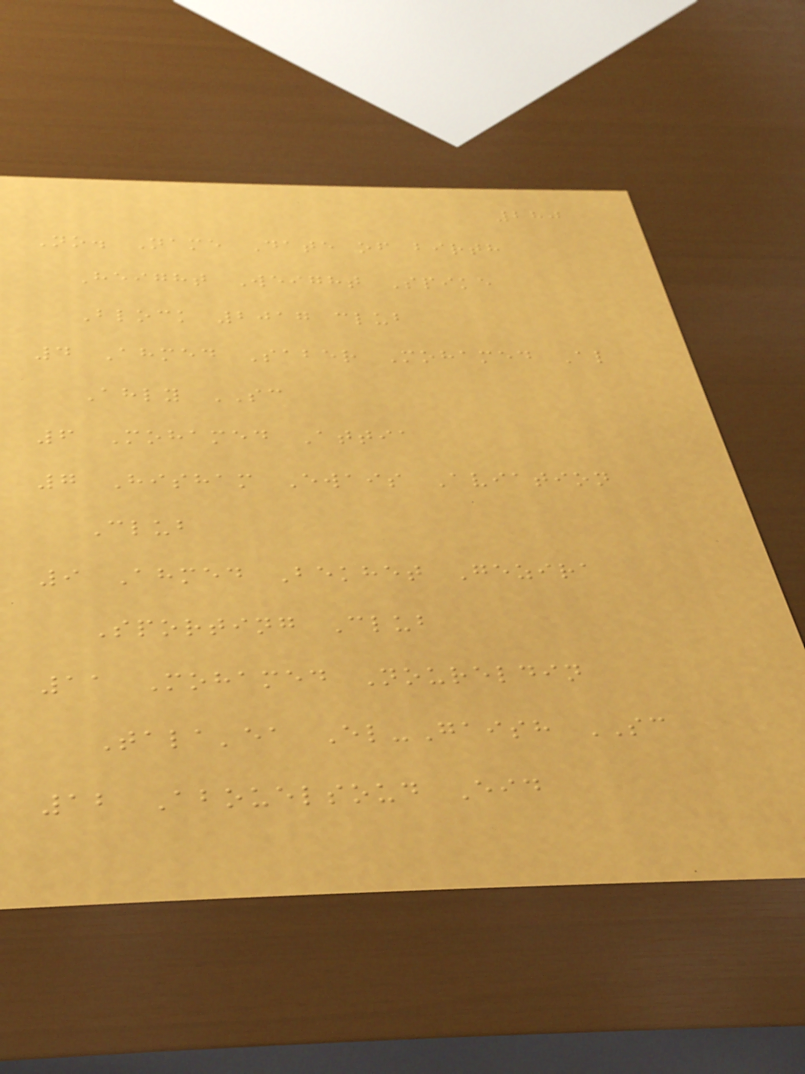280
No. Name Date of birth
Height Weight Spike
Block 2017 club
4 Ahmed Saber Mohamed Al
Ahly SC
6 Mohamed Attia
7 Hisham Ewais Aviation
Club
9 Ahmed Bekhet Gezira
Sporting Club
11 Mohamed Noureldin
Tala'ea El-Gaish SC
12 Abouelsoud Eid
